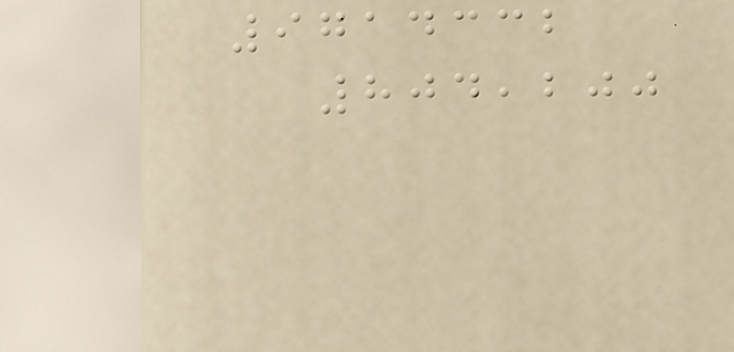9714332
804,200
